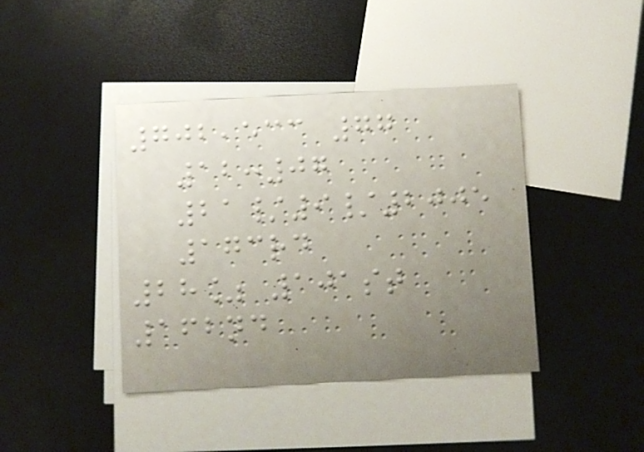702,533 77
12:07
21/9/2005
173rd
28% 101st
162nd
